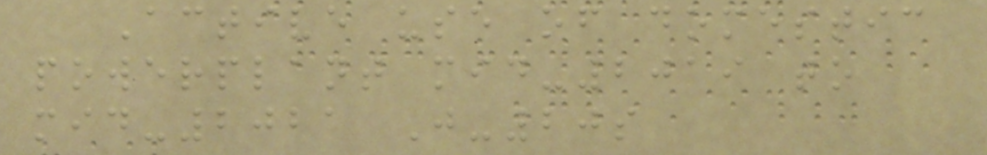Active use of domestic
powerplant mid-2019 to
mid-2021 J-20s
